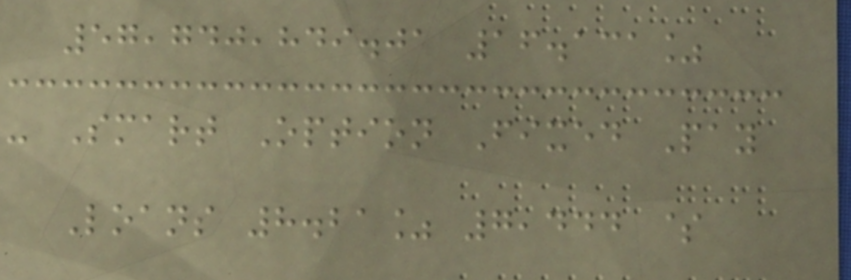57,740,849.01 16.131%
- Smart Option Fixed Pay
Loans 8.21% 7,444 $
